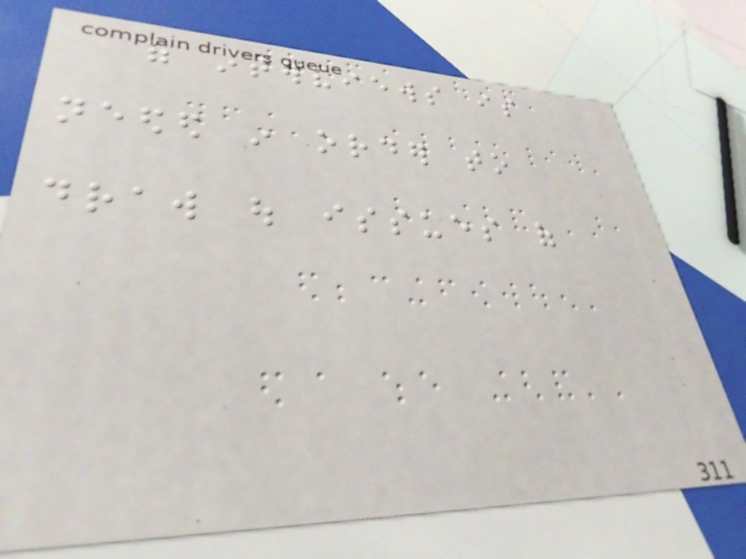of interviews is
needed in order to
draw out issues of
